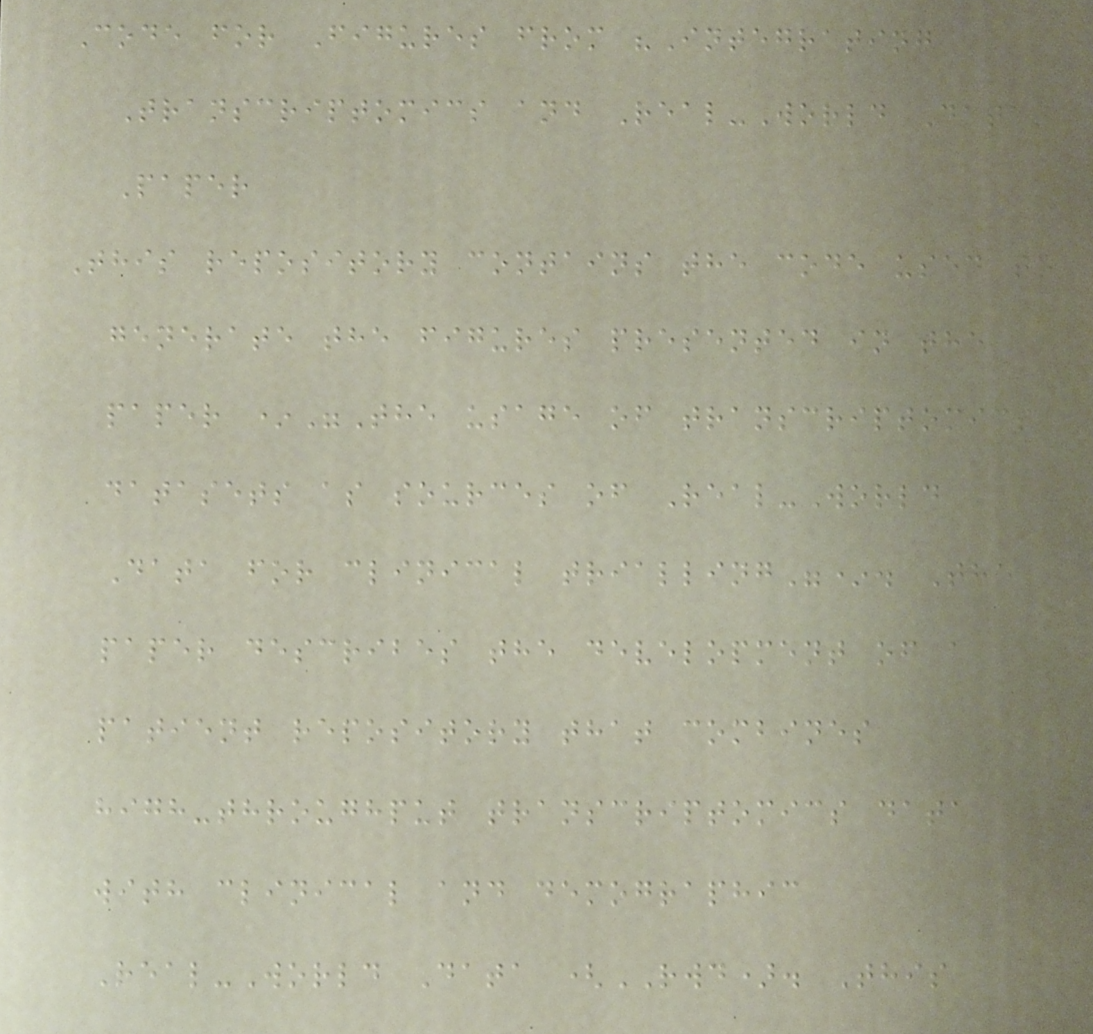Code for Figures from "Integrating
Transcriptomics and Real-World Data"
Paper
This repository contains the code used to
generate the figures presented in the
paper *"The usage of transcriptomics
datasets as sources of Real-World
Data for clinical trialling"*. The
paper describes the development of a
patient repository that combines
high-throughput transcriptomics data
with clinical and demographic
Real-World Data (RWD). This
